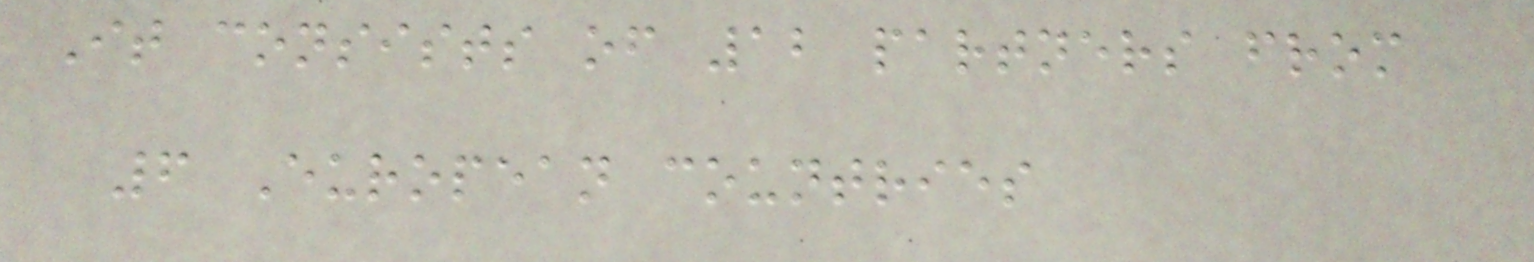It consists of 12 partners from
6 European countries
